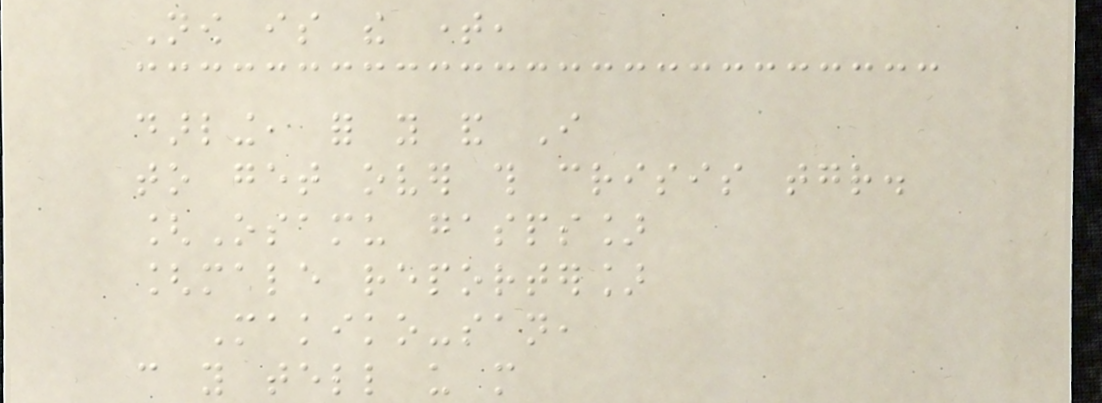Now is the time,
darling, for you and I
to get over this crisis together.
[Osamu gasps]
[male reporter]
Makiko-san,
can you tell us more
